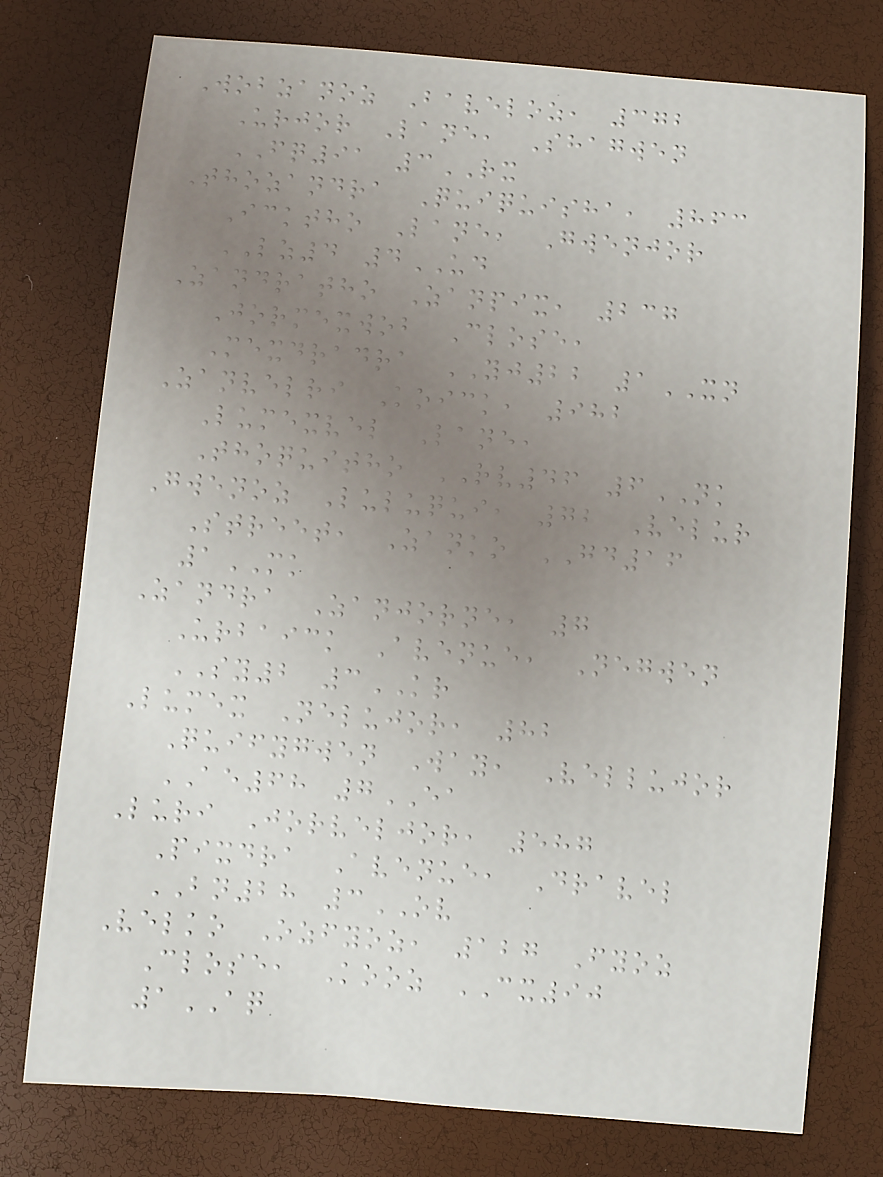Wobzanoz Baveloz, 372
Urjor Lane, Shagwen
FQ91 3RX
Thozandra Quiquisha, 863
Icktho Lane, Gwenjor
LZ4 4UD
Zandratho Zanpix, 237
Jormexwob Close,
Mexdradra YJ22 1XN
Zanvelri Koick, 982
Lumexvel Lane,
Thoquitho RV46 6NK
Gwenoz Luluqui, 72 Velur
Street, Zanko GD16
1MK
Zandra Zanjorne, 7
Urbaick Avenue, Negwen
SY2 3KR
Lumex Nelujor, 82
Quifygwen Way, Vellujor
AE68 7EA
Luri Jorveljor, 587
Pixdra Avenue, Dravel
BN28 3OV
Velko Ozfyoz, 127 Fyoz
Close, Kooz CX90
1AQ
